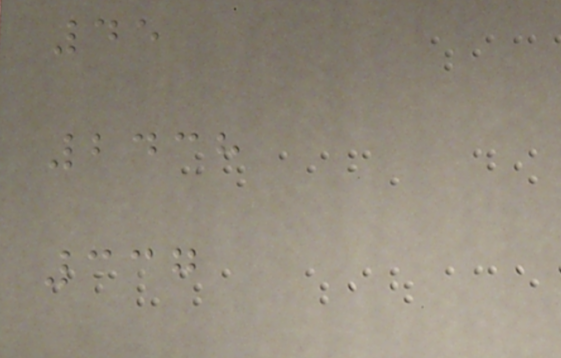45
2438
337
